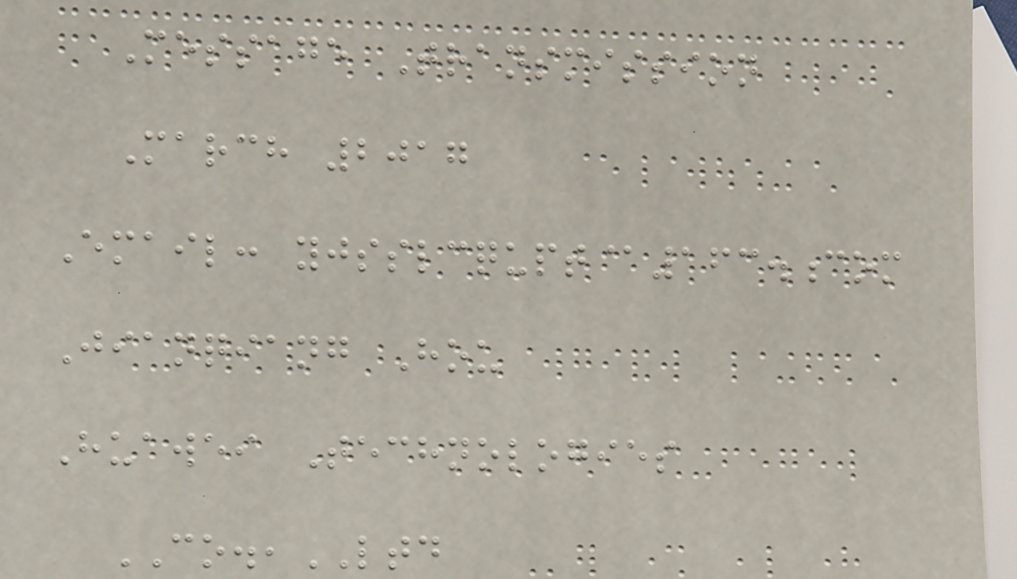Message Transmission
March 2017
Email: yjsslcqupt@163.com
Jianqiang Hou
Huawei Technologies
CO.,LTD
